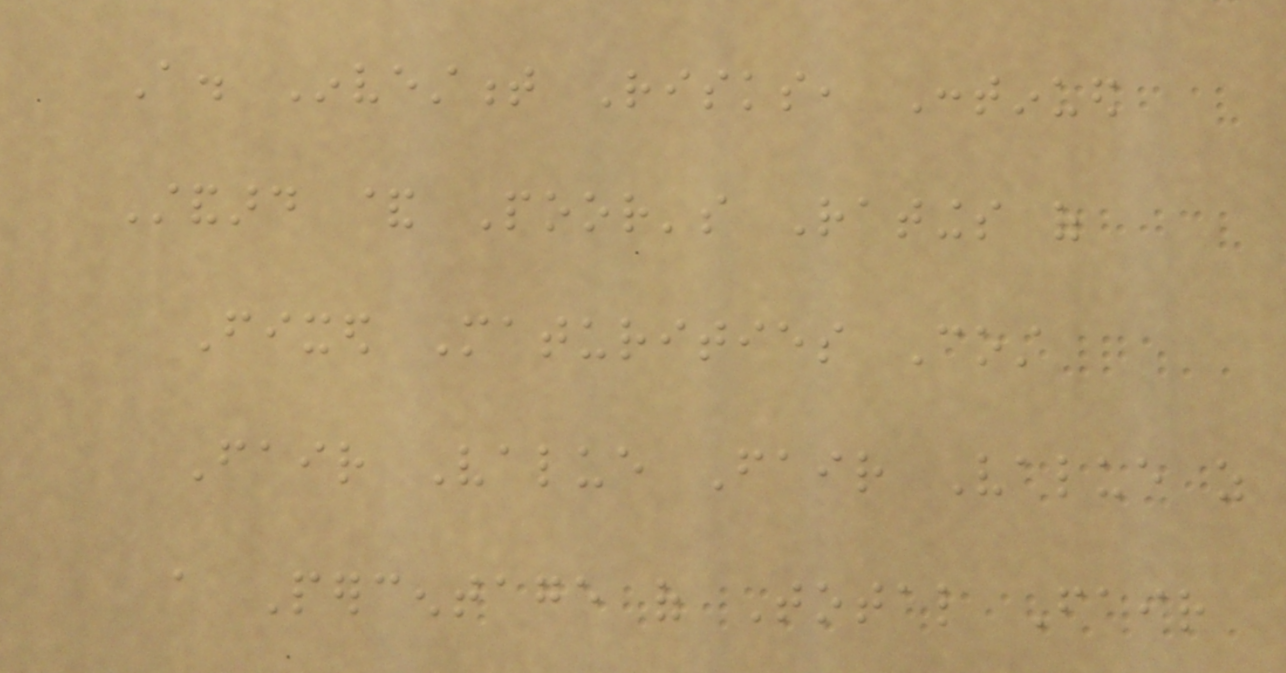A. Investment Risks, Continued
Standard & Poor's Ratings of
Fixed Maturities Cost
Fair Value Fair Value as
a Percentage of Total Fair
